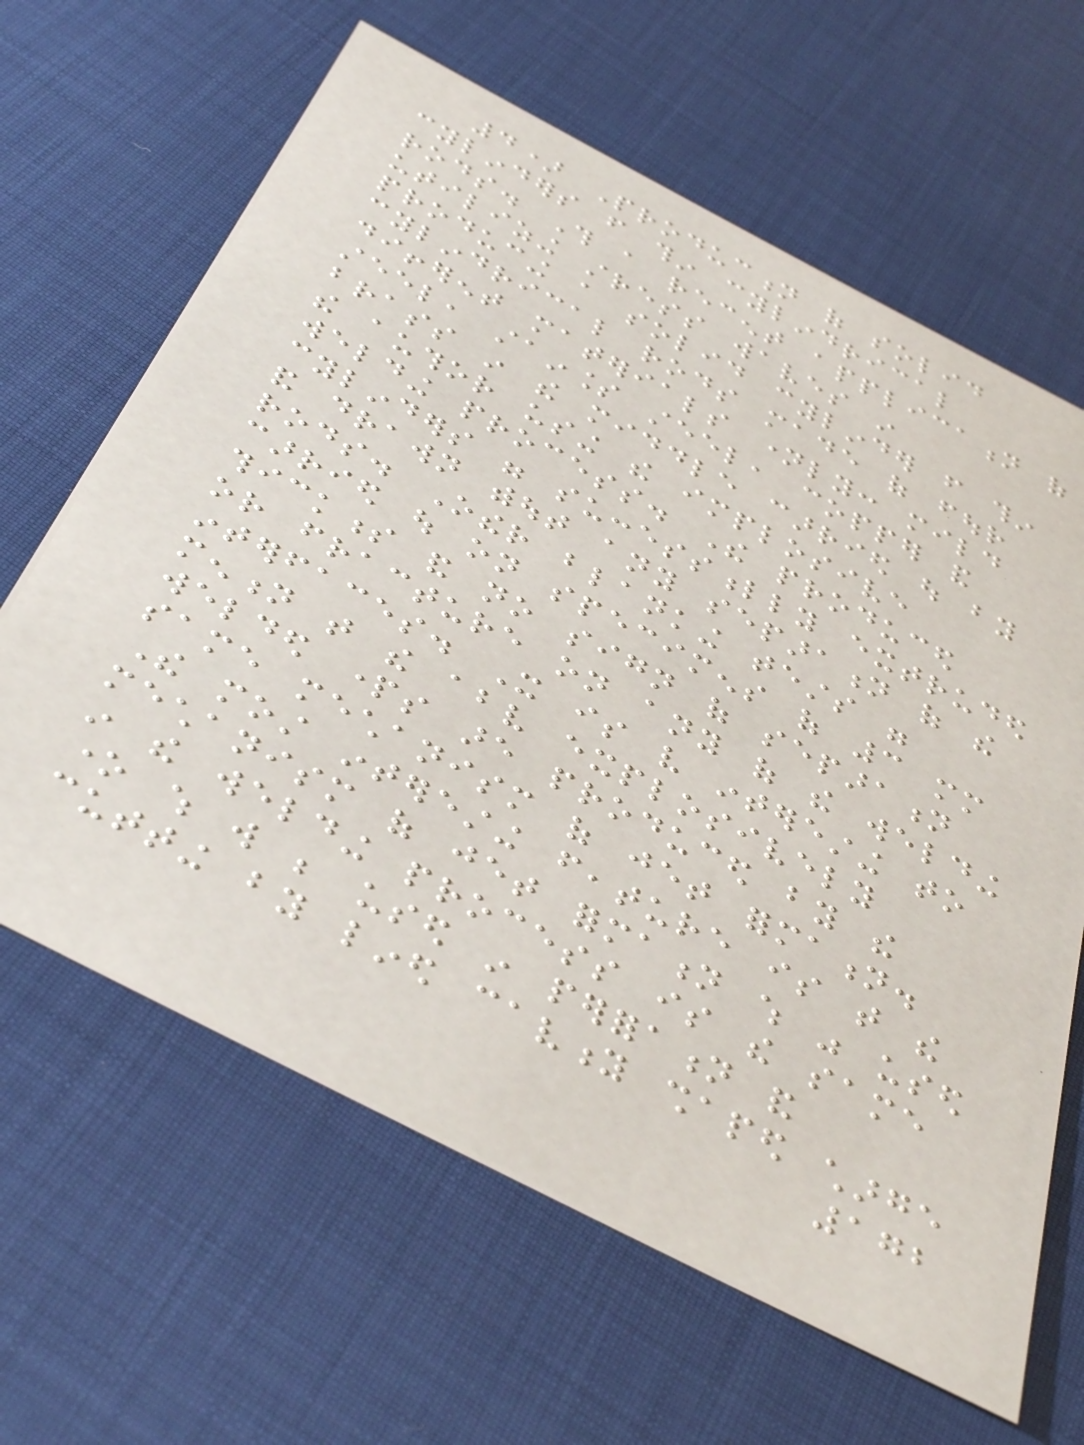4) Production of solid
cylinders from thin cylindrical
rods. This a recent application of
utilizing stress waves in
producing a solid cylinder from thin
cylindrical rods made of four
different materials namely: mild
steel, stainless steel, copper and
brass in the middle carried out by
the author using the implosive
welding process. The produced
cylinders were successfully extruded
and drawn without any separation of the
rods. Other blanking tests were
carried out on specimens of 3 mm
thickness and no sign of separation
or fracture on any of the welding
interfaces. It is very interesting to
mention that the above explosively
welded parts are produced by the
same mechanism of jet formation.
The most interesting feature is that the
mechanism of jet formation which was used
in the welding process is the same
one which will be used in perforation and
cutting by lined cavity shaped charge
172
